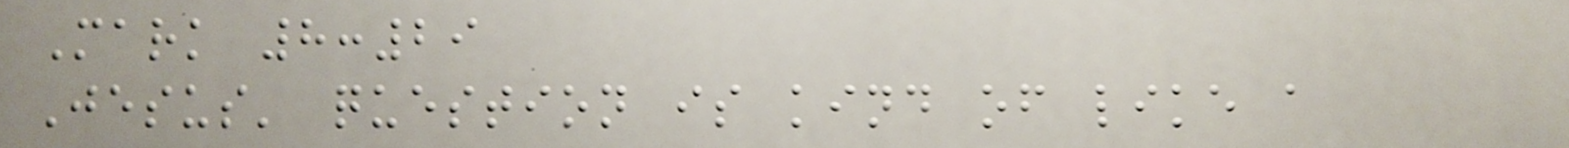Mark 8:29
Jesus' question is kind of like a
